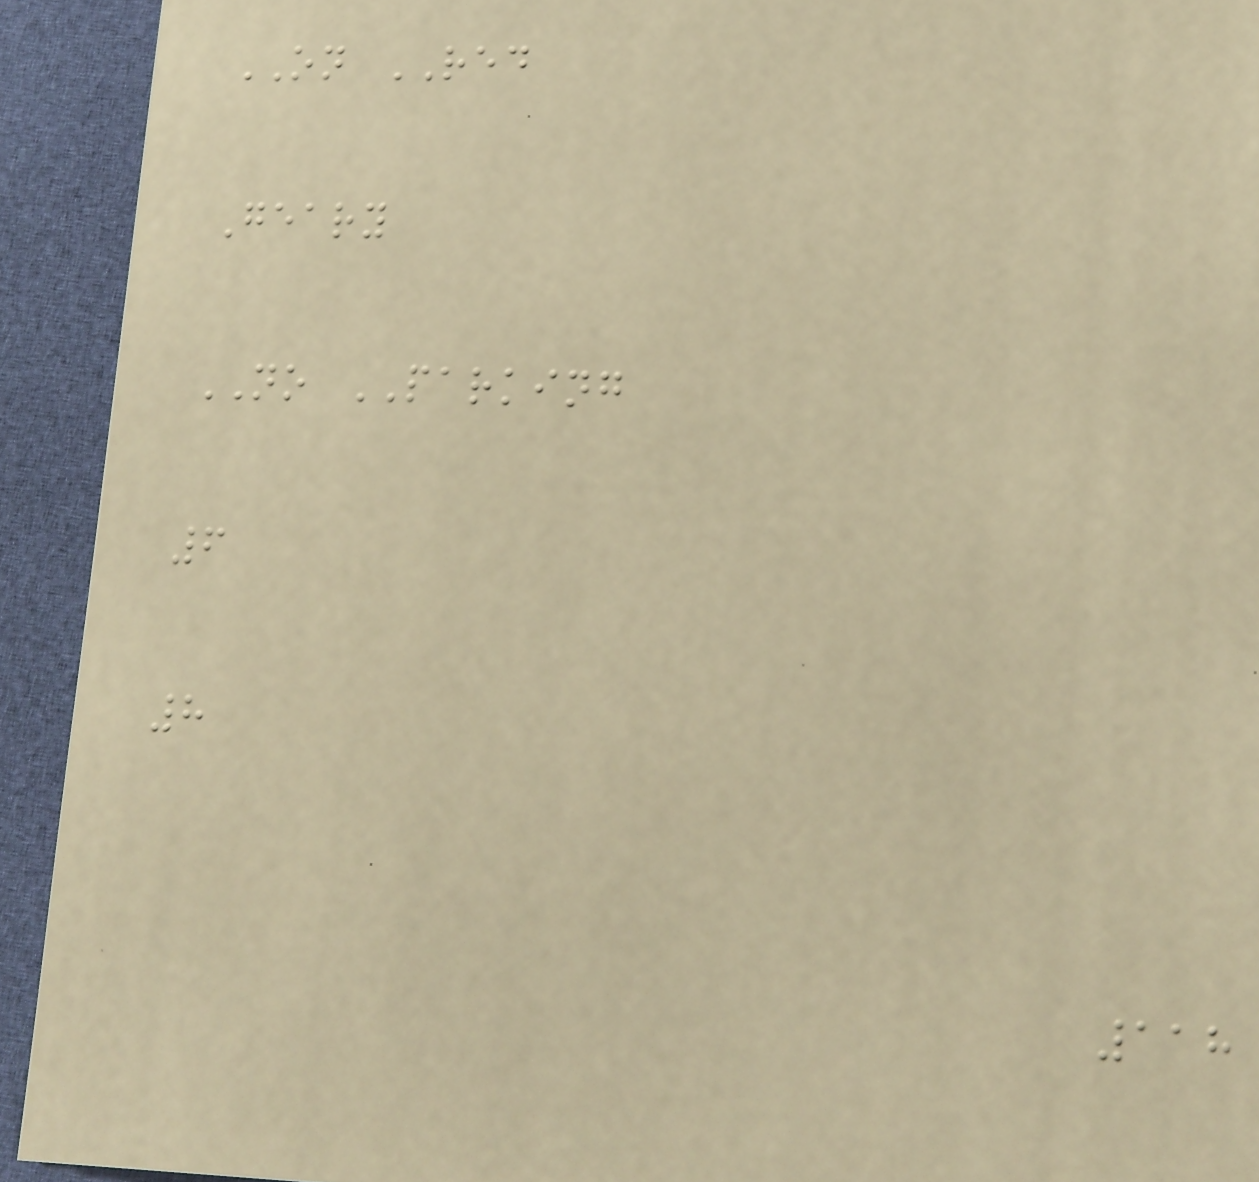ON RED
Geary
NO PARKING
6
8
118
